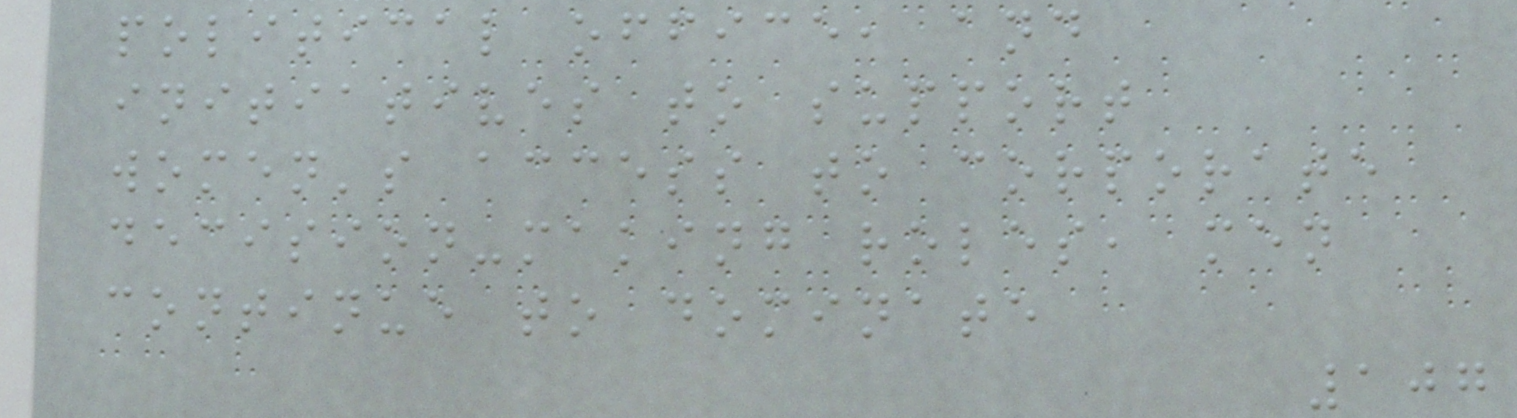political office, and
initiatives to support
women's access to corporate
decision-making roles, men
continue to dominate
107
